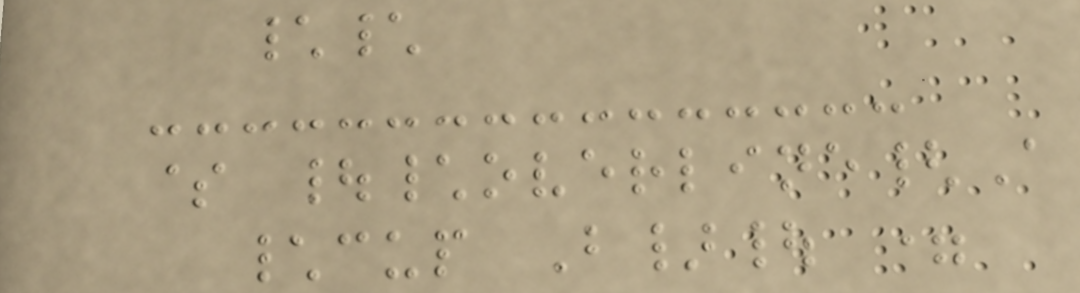\\
$ |\overline{A
\cup B}| =
